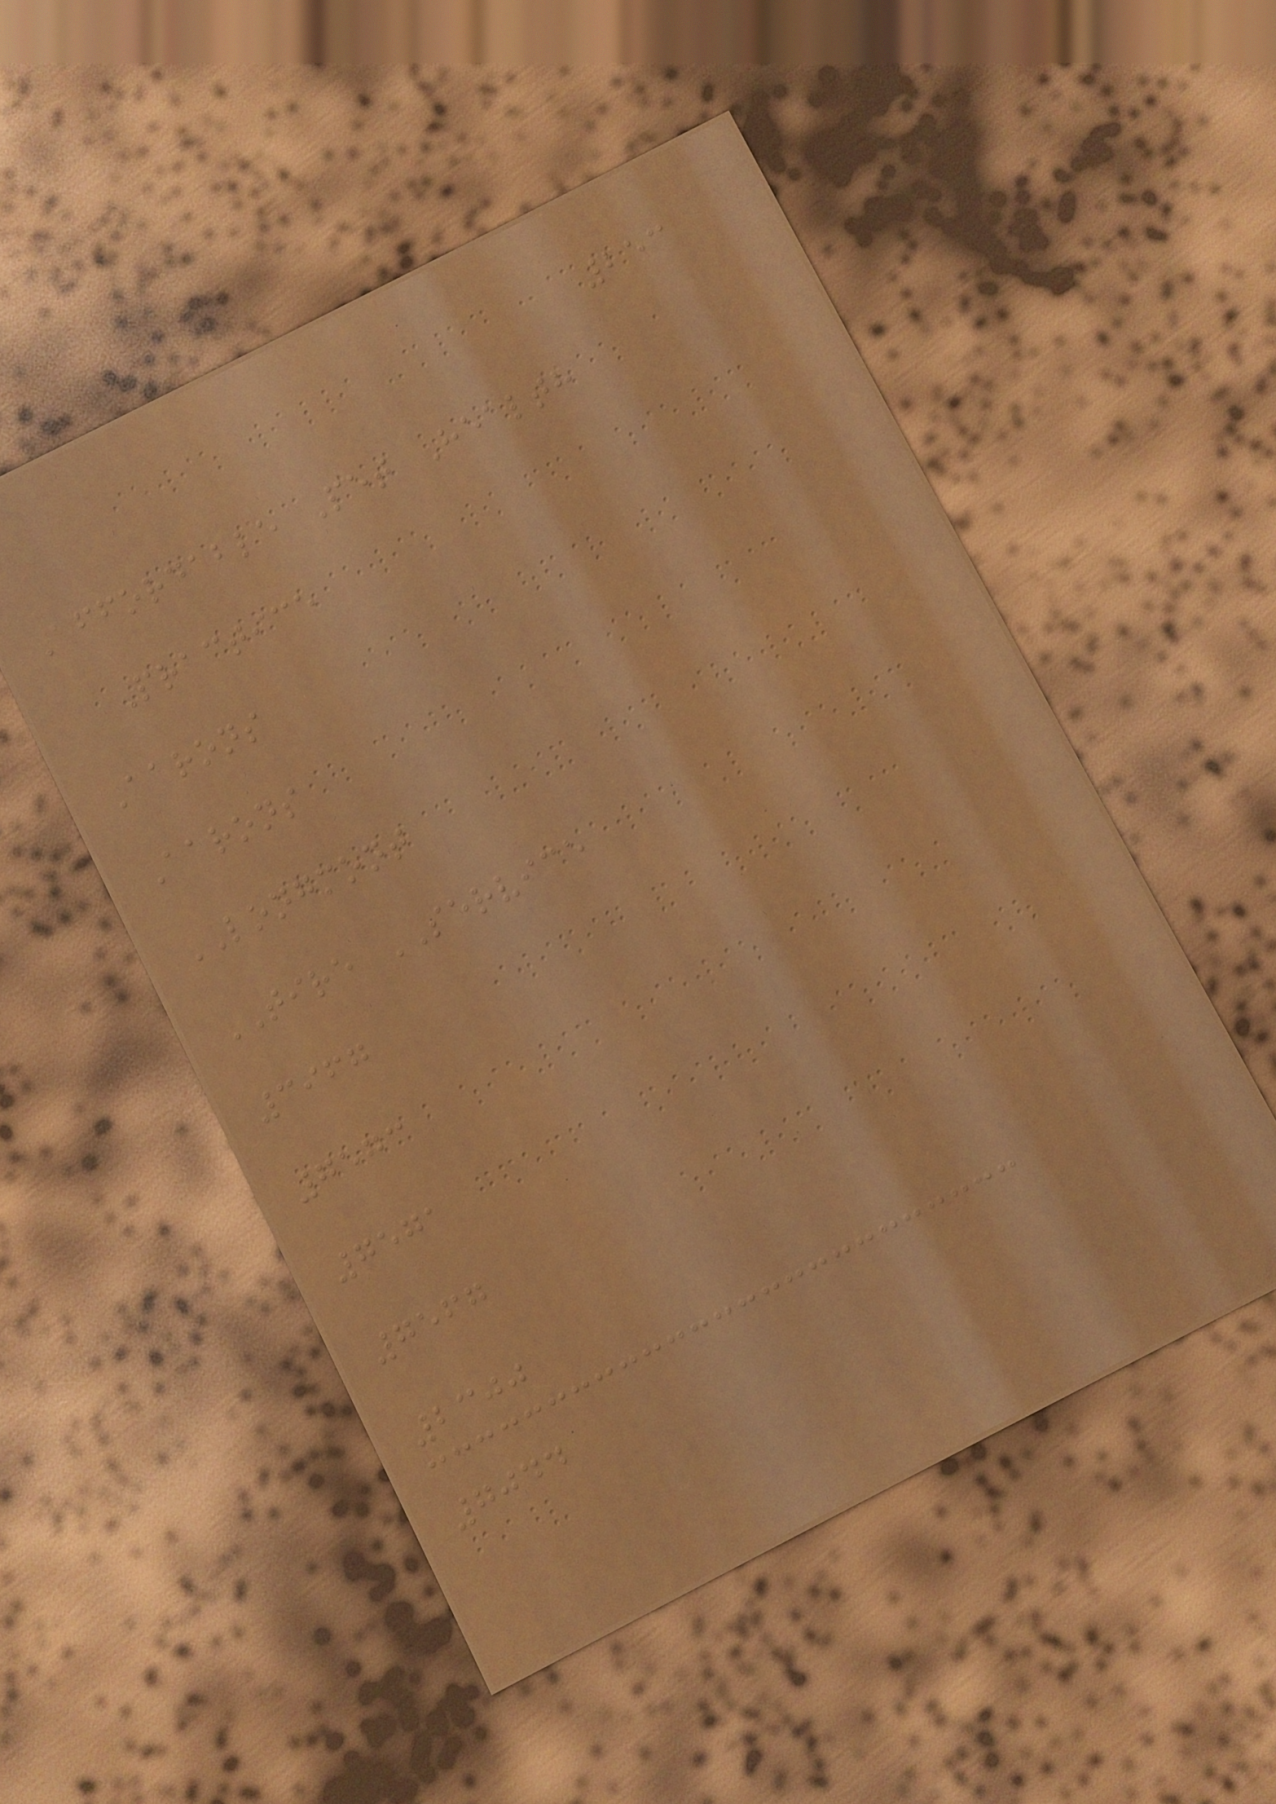253
Affordable Pet Health
Practice
Aarons
Aarons
LONGMONT
TIRE SERVICE
3967
7573
7571
7567
2300
7044
